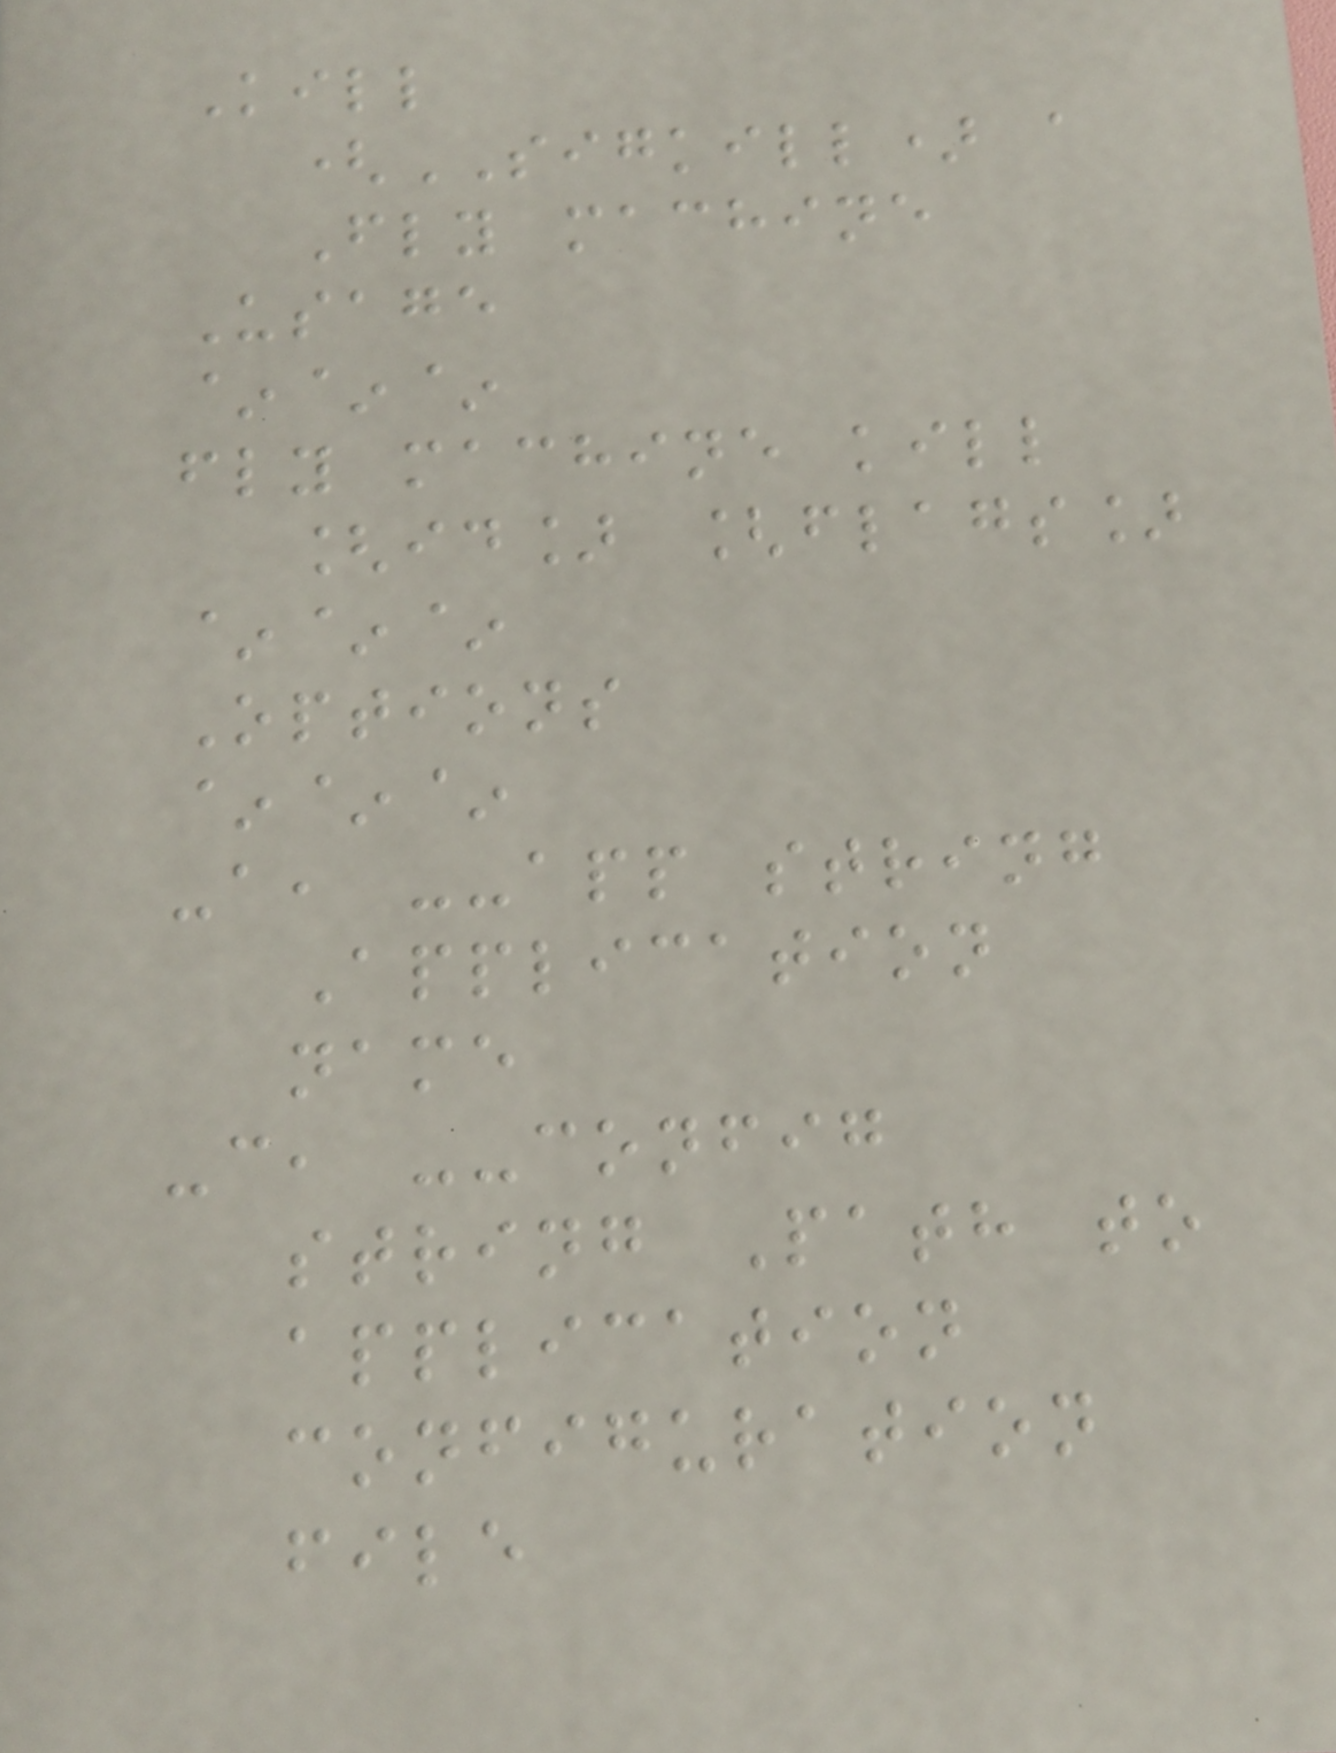Kill
(SIGKILL) a
Fly machine
Usage
~~~
fly machine kill
[id] [flags]
~~~
Options
~~~
-a, --app string
Application
name
-c, --config
string Path to
application
configuration
file
